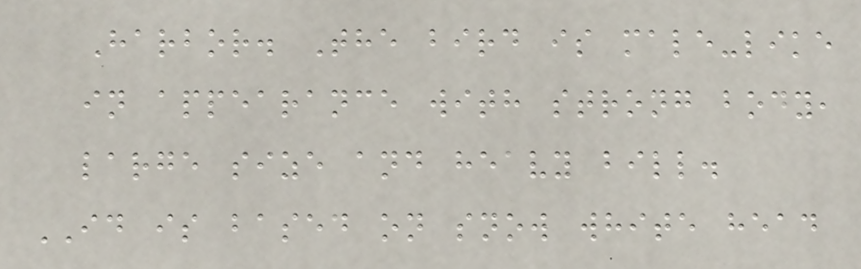Harbor. The bird is male-like
in appearance with strong body,
large size and heavy bill.
ID is based on snow white head
